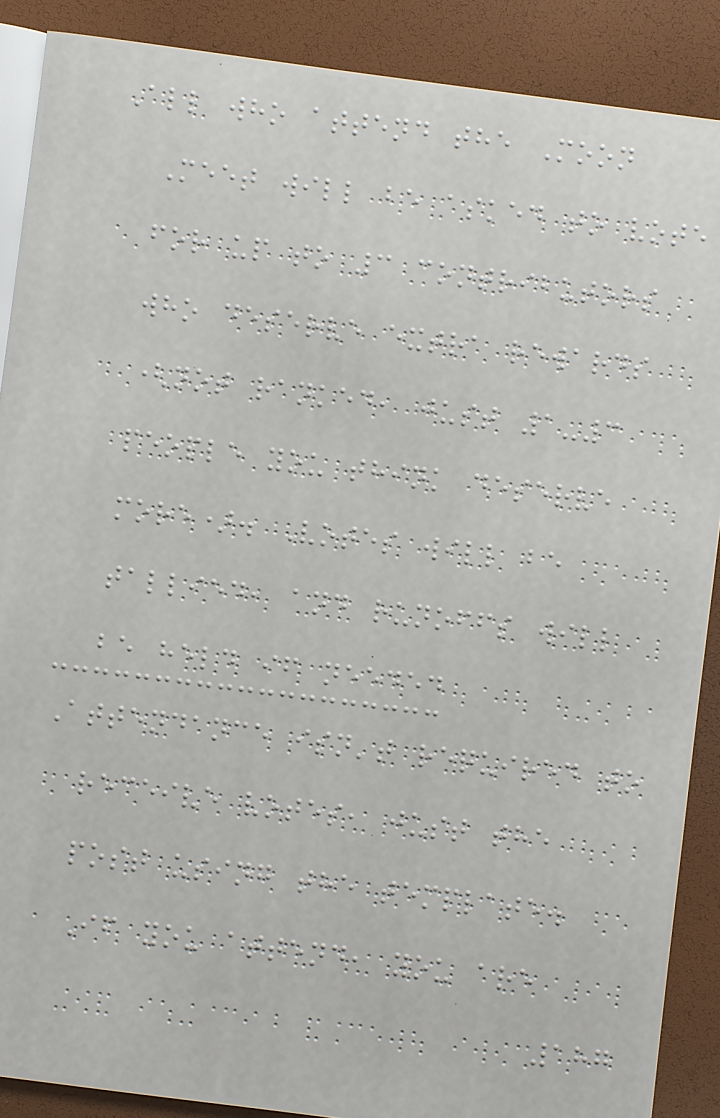All who attend the Moon
Meet will be asked to vote
for up to 3 contributors
who deserve extra rewards
(not ranked, just 1-3
people you think deserve
more). Votes will be
tallied, and runoffs will
be held if needed
Attendance isn't required to
receive votes, just the
post using the template.
If you attend, you are
187
